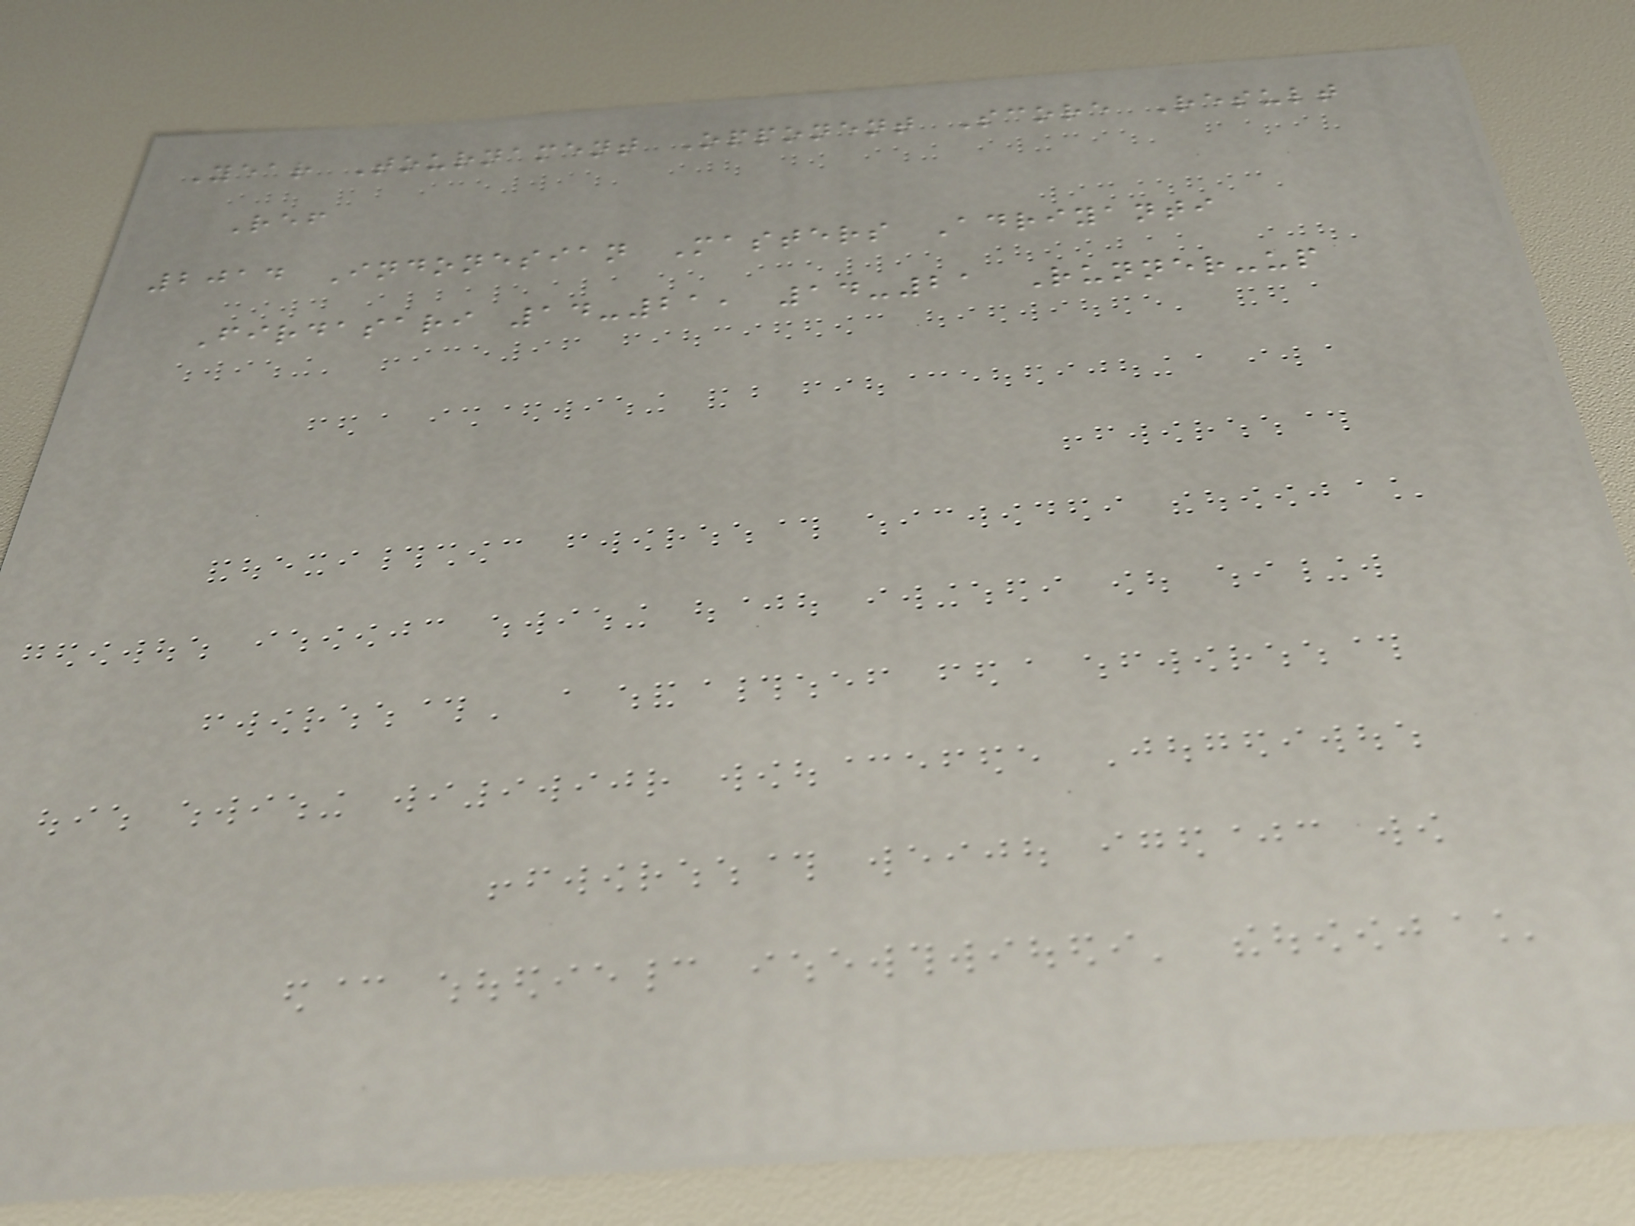Year Tournament Opponent Score Result
Ref
2014 Indonesian Masters Adriyanti
Firdasari 14-21, 14-21 Runner-up
